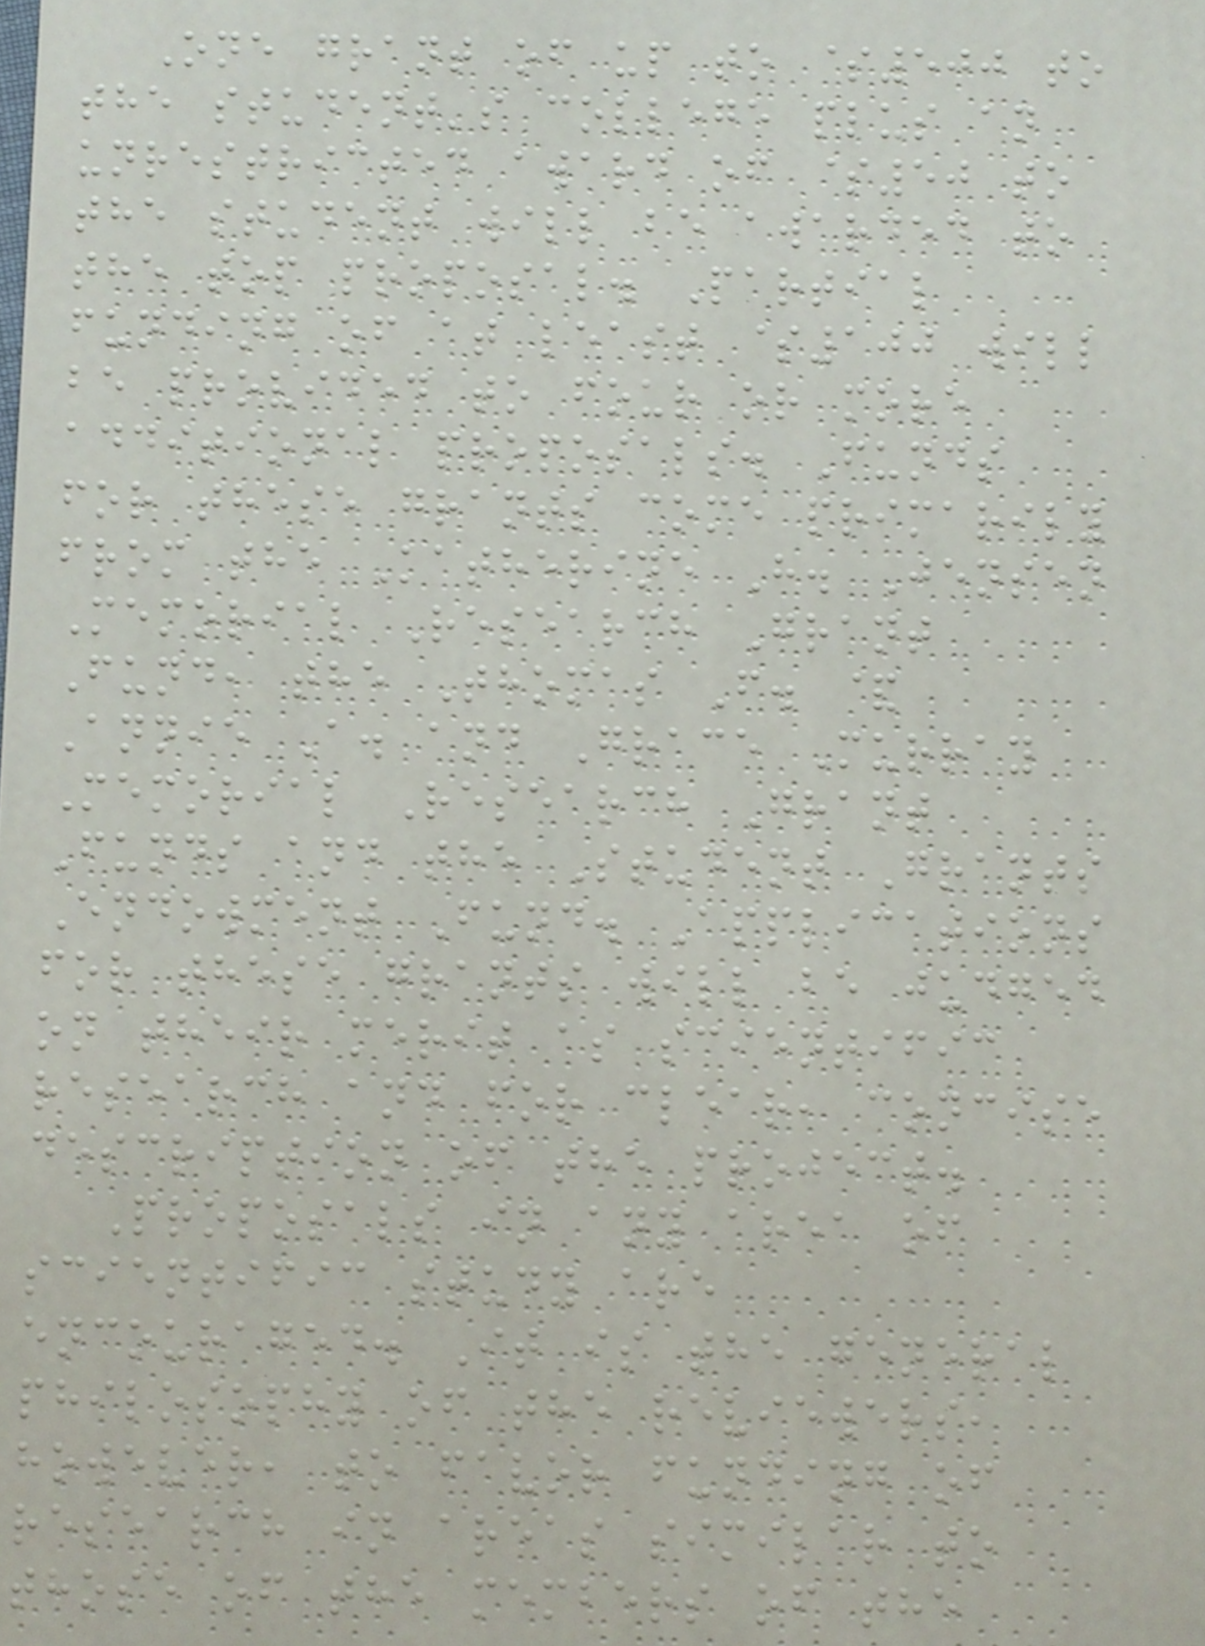One grant of up to $500 to
the student's college plus an
unrestricted award of $50 to
the student will be awarded to
the top proposal. Partial
funding of at least $100 will
be provided to four or more
additional proposals. Funds
for these grants come primarily
from the Katherine H. Jensen
Memorial Research Grant
Fund, the Thomas F. &
Annie A. and Grace Murray
Memorial Research Grant
Funds and the Student Grants
Endowment Fund. Applications
for these grants will be judged
on their merit as scientific
research and for clear, concise
description of the project.
Proposals in any area of
scientific study are
encouraged. It is the general
philosophy of the reviewers,
however, to favor funding of
research in areas similar to
those of the members of the
